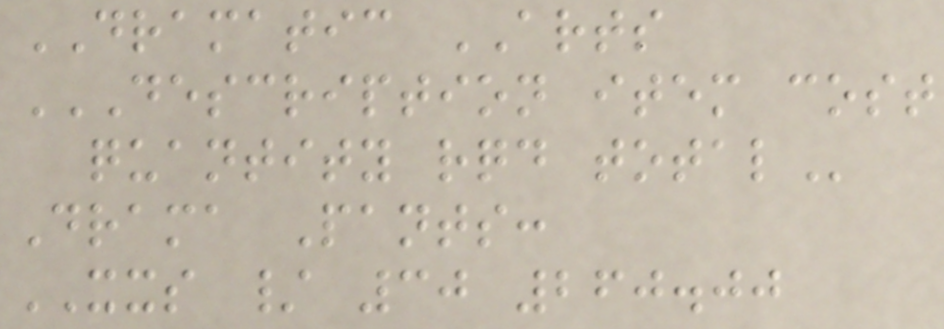DRAMATIC ARTS
DESCRIPTION ITEM COST
QUANTITY RQD TOTAL
Drama Pants:
XXS / 30 260.00
